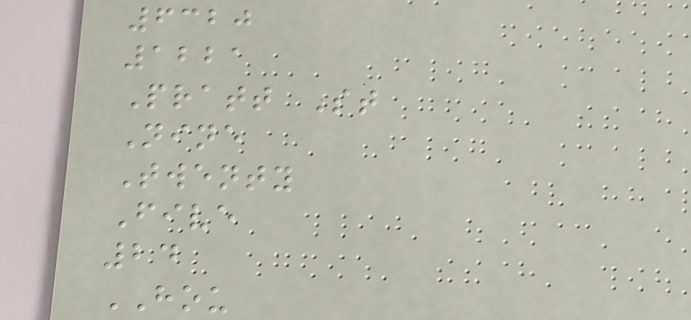6320
1221
Pratt St
Nine
Twenty
Five
24
HOU
